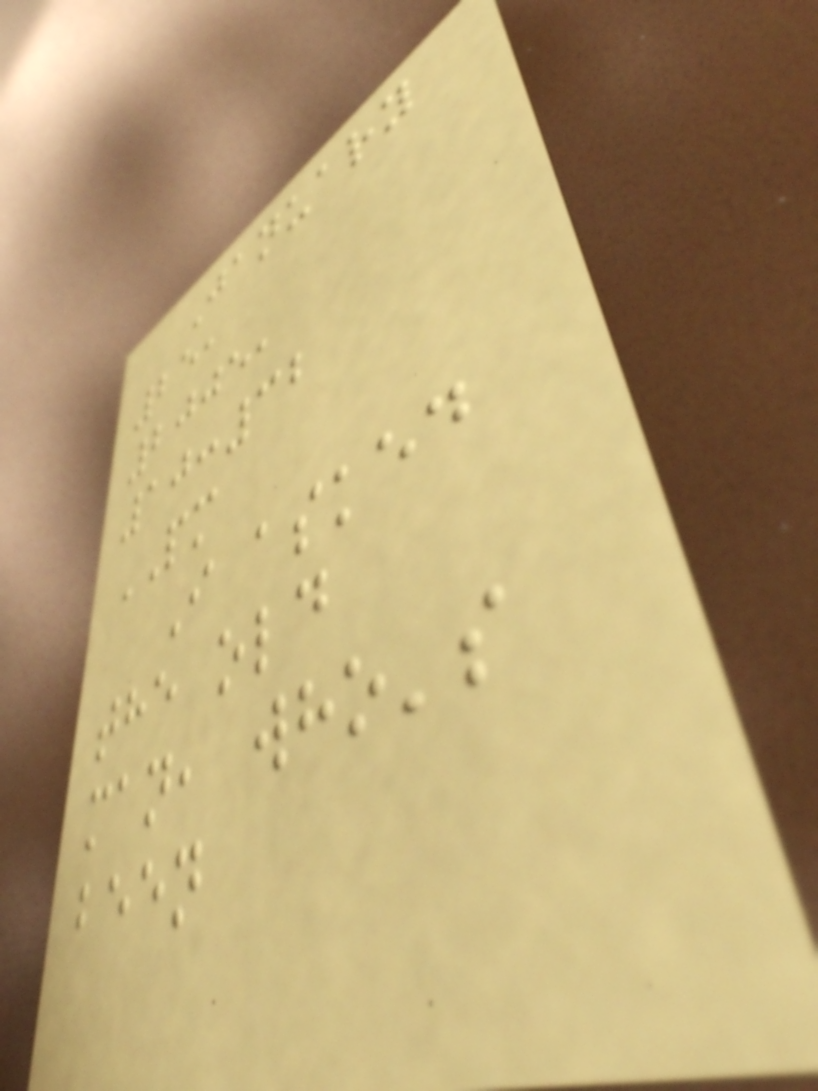January
25,
2005,
10:32
PM
I asked
the old
man, who's
been
